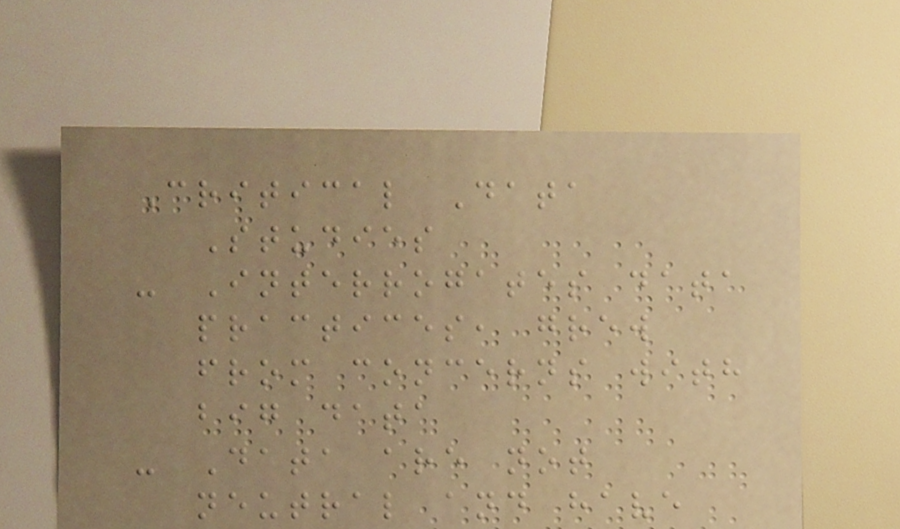Critical Data
Studies
- Interrogates data
practices, grew
from concerns with
big data
- Data are not
neutral and have
